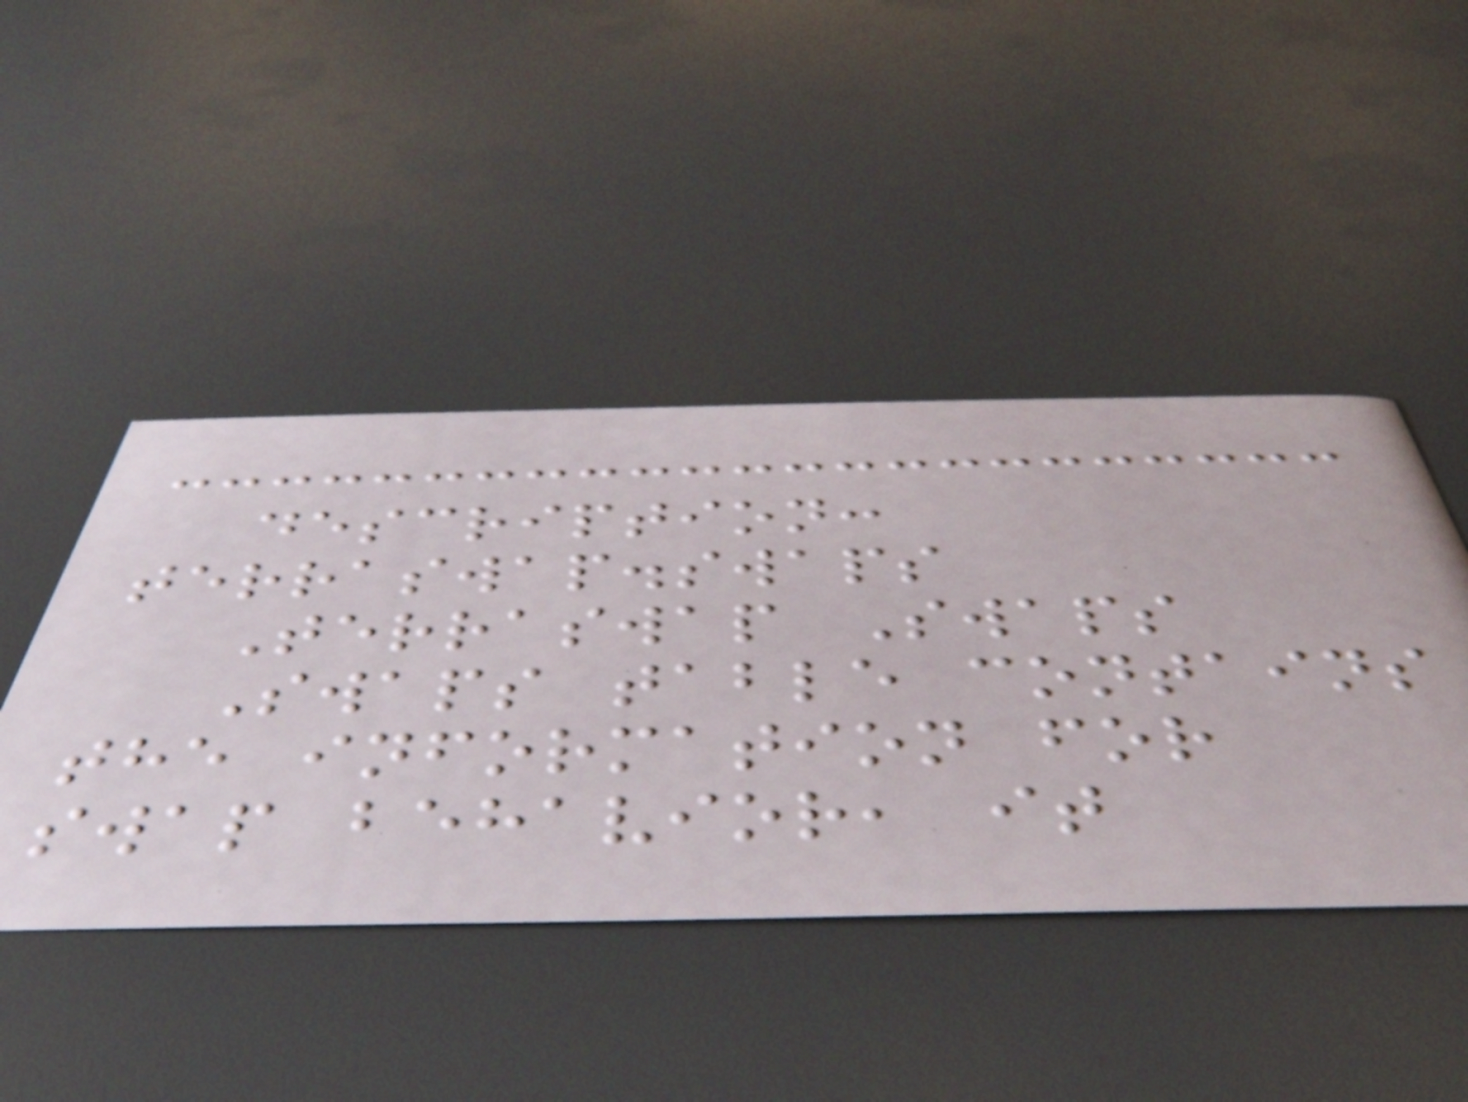description:
terraswap.swaps
Terraswap Swaps
Swaps table contains
the information for
swap behavior, it
